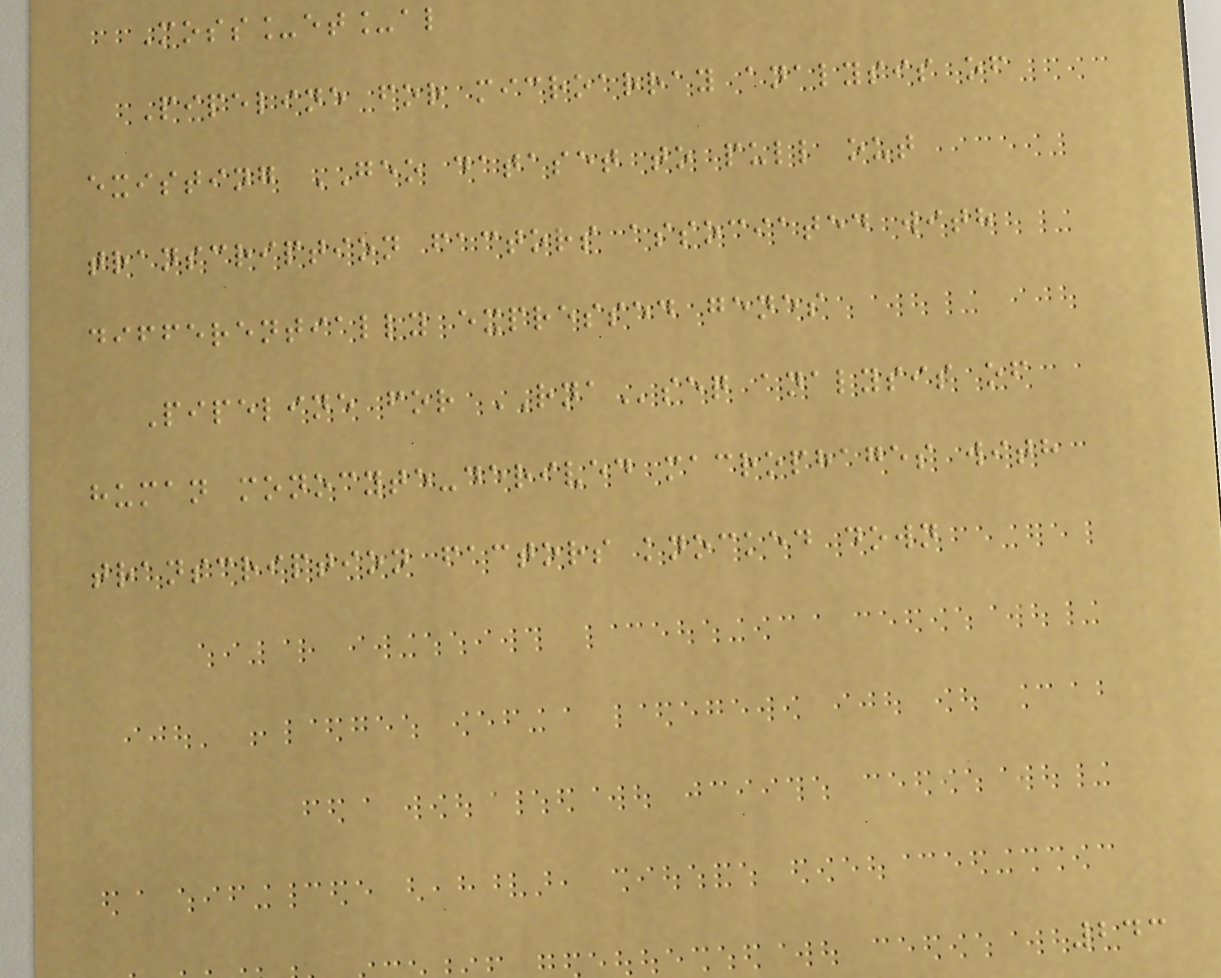Moss_et_al
Pipeline for microarray analysis of
existing GEO dataset to pull out
transcription factors associated with
differentially expressed genes
Pipeline for RNAseq analysis of
human monocyte-derived macrophages with
transcription factors knocked down
243
